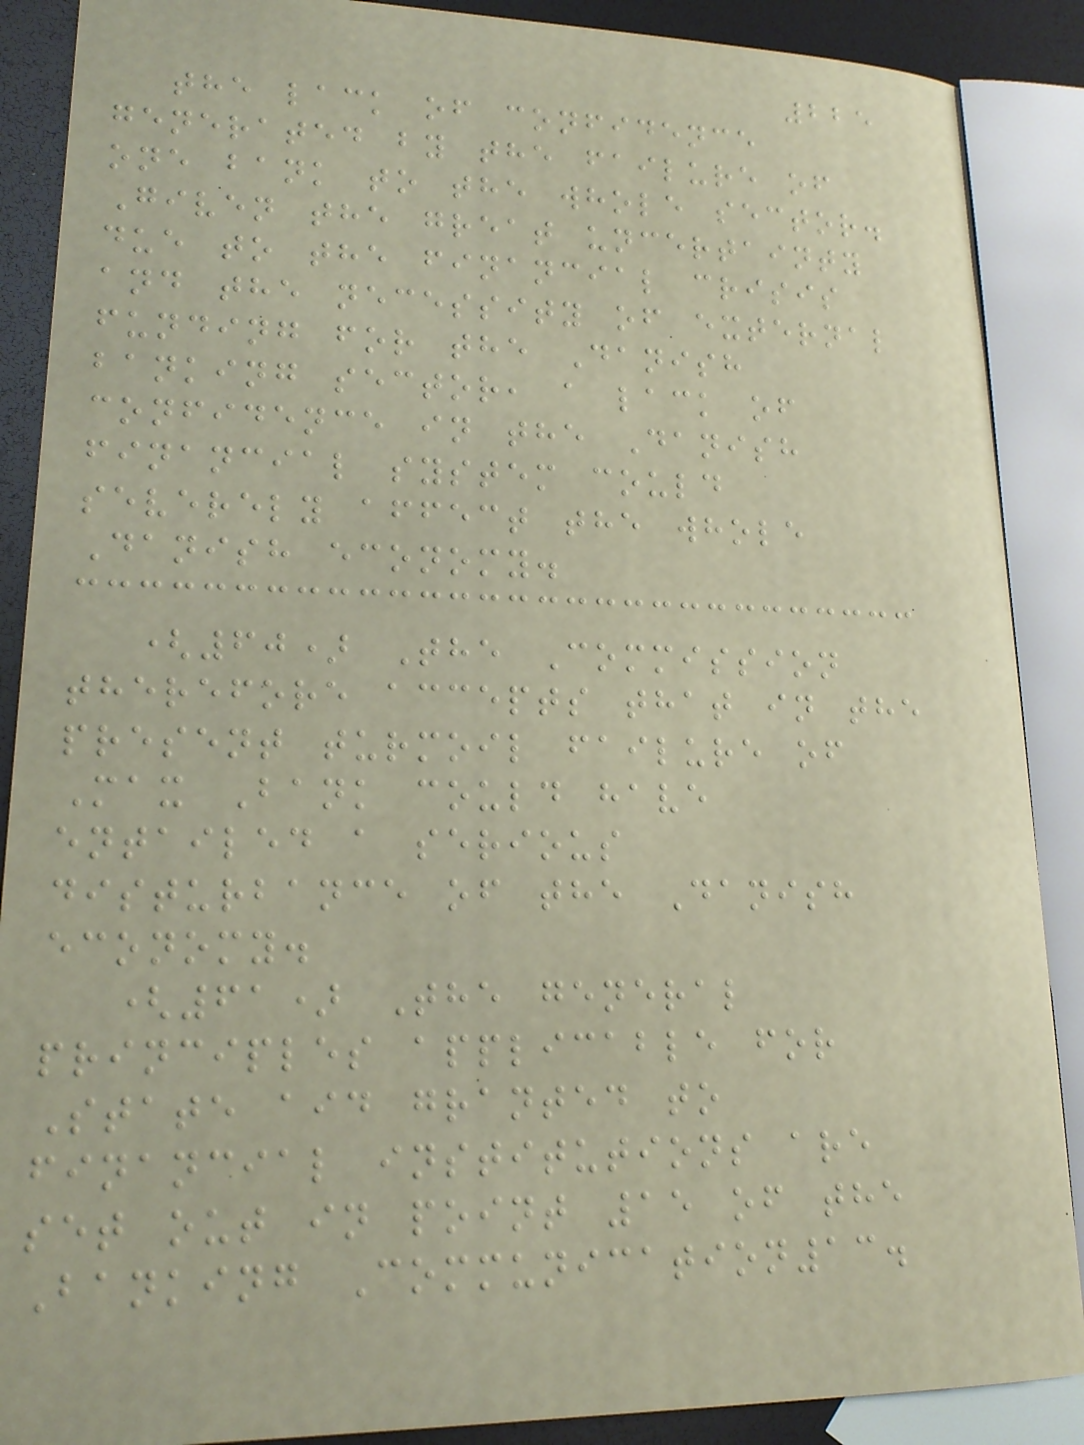225
the lack of confidence
generated by the failure of
one bank to the whole sector.
Given the great uncertainty
due to the financial crisis
and the necessity of external
funding for the Danish
banking sector, a lack of
confidence in the Danish
financial system could
severely affect the whole
Danish economy.
(60) The Commission
therefore accepts that in the
present turmoil failure of
Max Bank could have
entailed a serious
disturbance of the Danish
economy.
(61) The general
principles applicable for
State aid granted to
financial institutions are
set out in point 15 of the
Banking Communication13.
